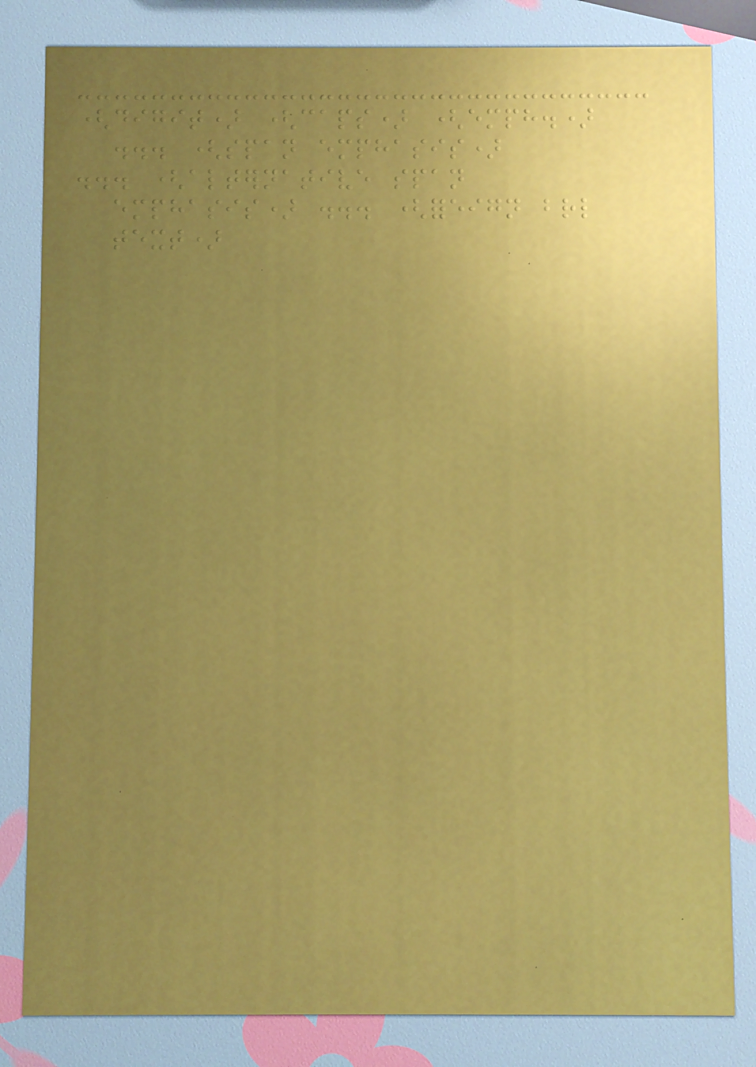(digit) (caps) (emph.)
... (span emphasis)
... (alternative span
emphasis) ... (foreign braille
text)
